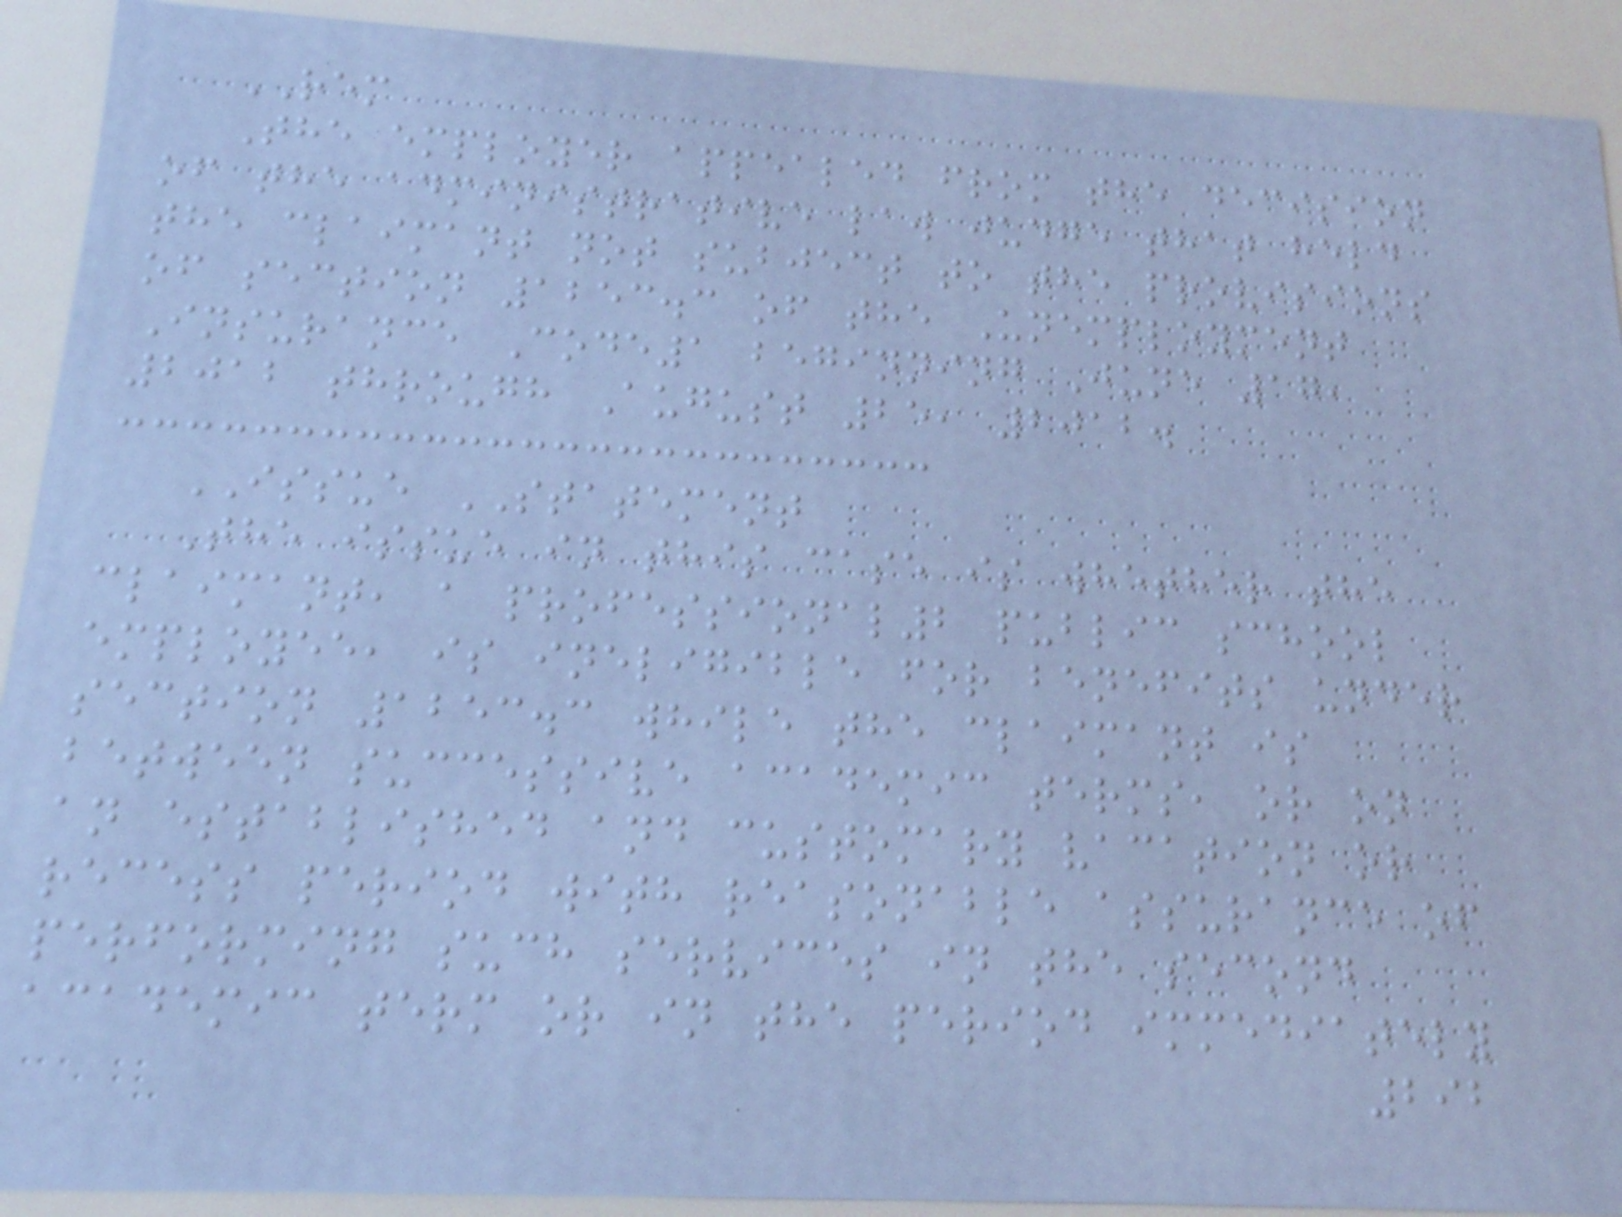REM
The employer appealed from the decision
of the administrative law judge that held
the claimant not subject to the provisions
of section 1253.3 of the Unemployment
Insurance Code1 beginning June 17,
2012 through August 25, 2012.
ISSUE STATEMENT
The issue in this case is whether the
claimant, a professional2 public school
employee, is ineligible for benefits under
section 1253.3 while the claimant is
between successive academic terms, or on
an established and customary vacation or
recess period with reasonable assurance of
performing such services in the second
academic term or in the period immediately
292
